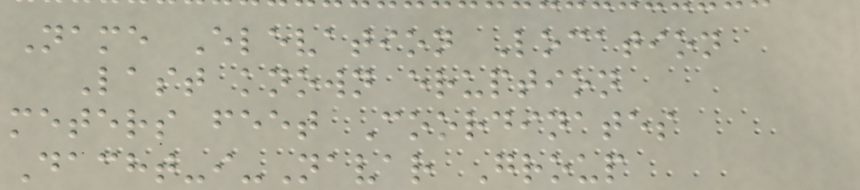Name Elevation Location
Last known eruption
meters feet Coordinates
Dacht-i-Navar Group
